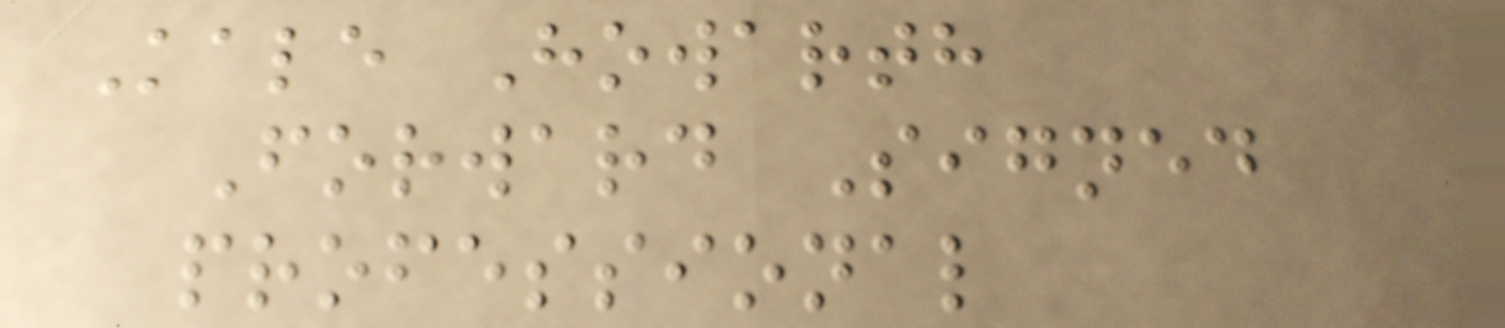Kale Howarth
Forward Signed
professional
